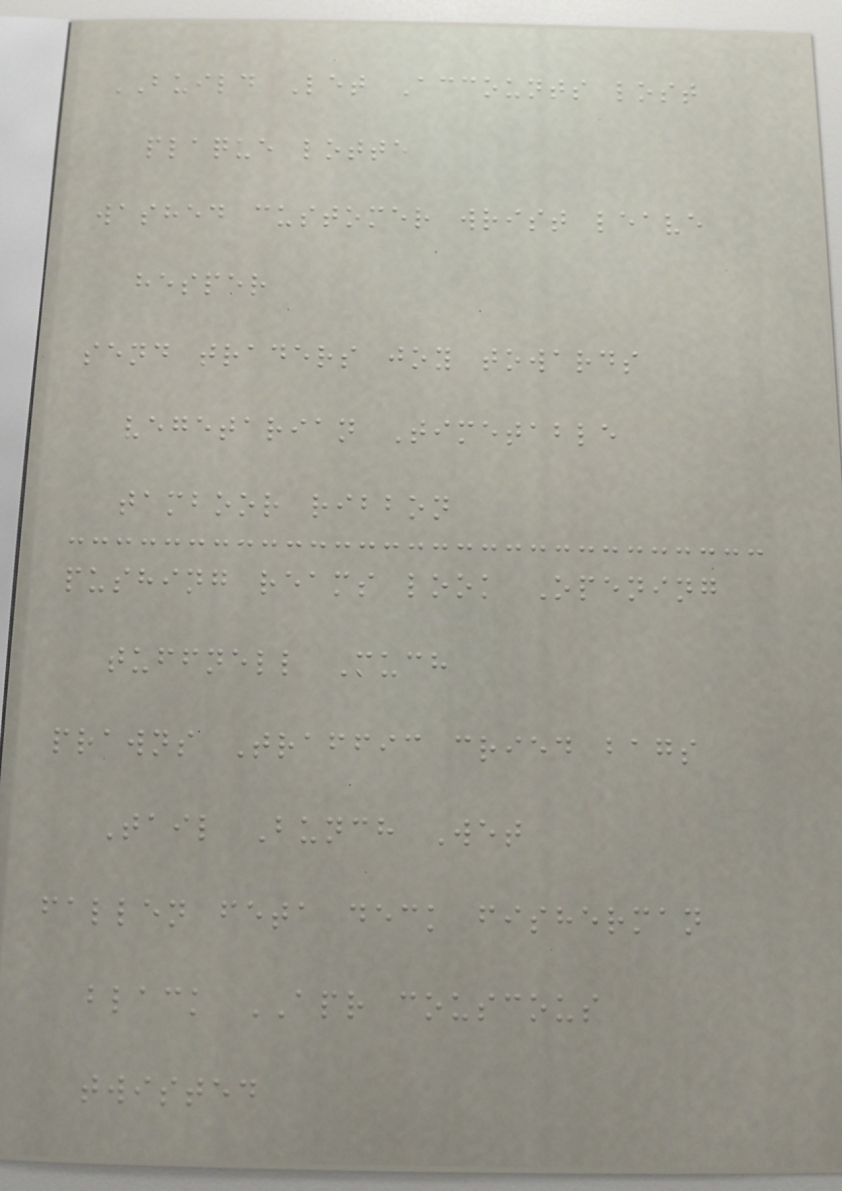BUILD Let Accounts lost
plaque lotte
washed customer wrist leave
hesper
send traders joy towards
vegetarian Timetable
tamboor ribbon
pushing reams look Opening
tuffnell Much
prawns Traffic cried bags
Tail Bunch Wet
fallen feta deck fisherman
black APR couscous
twisted
